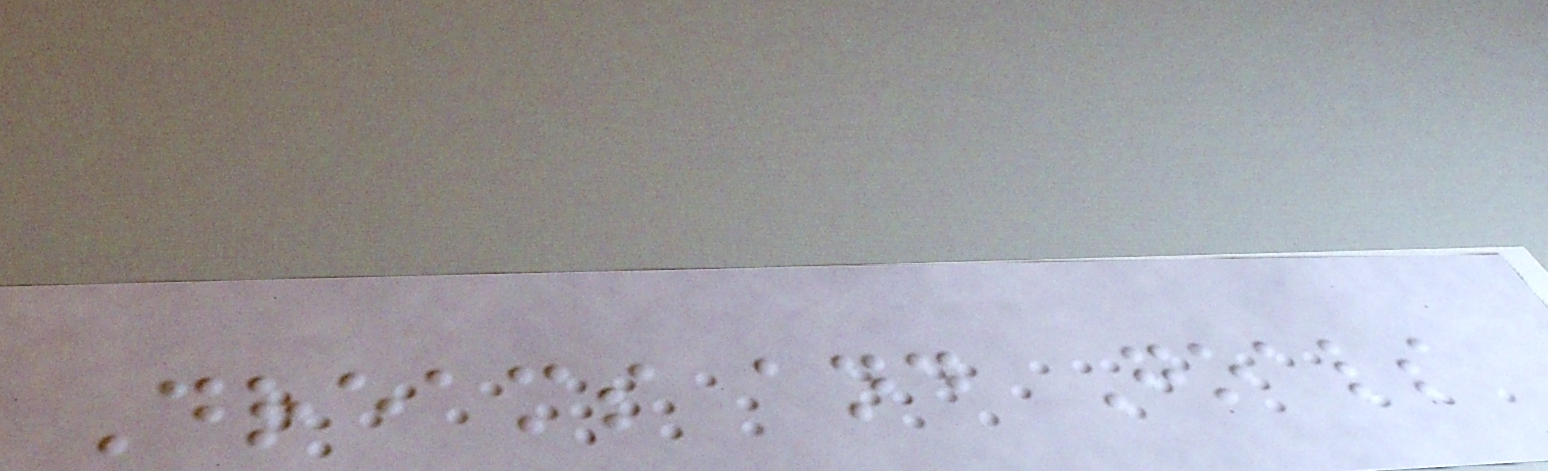Dreams and Goals
